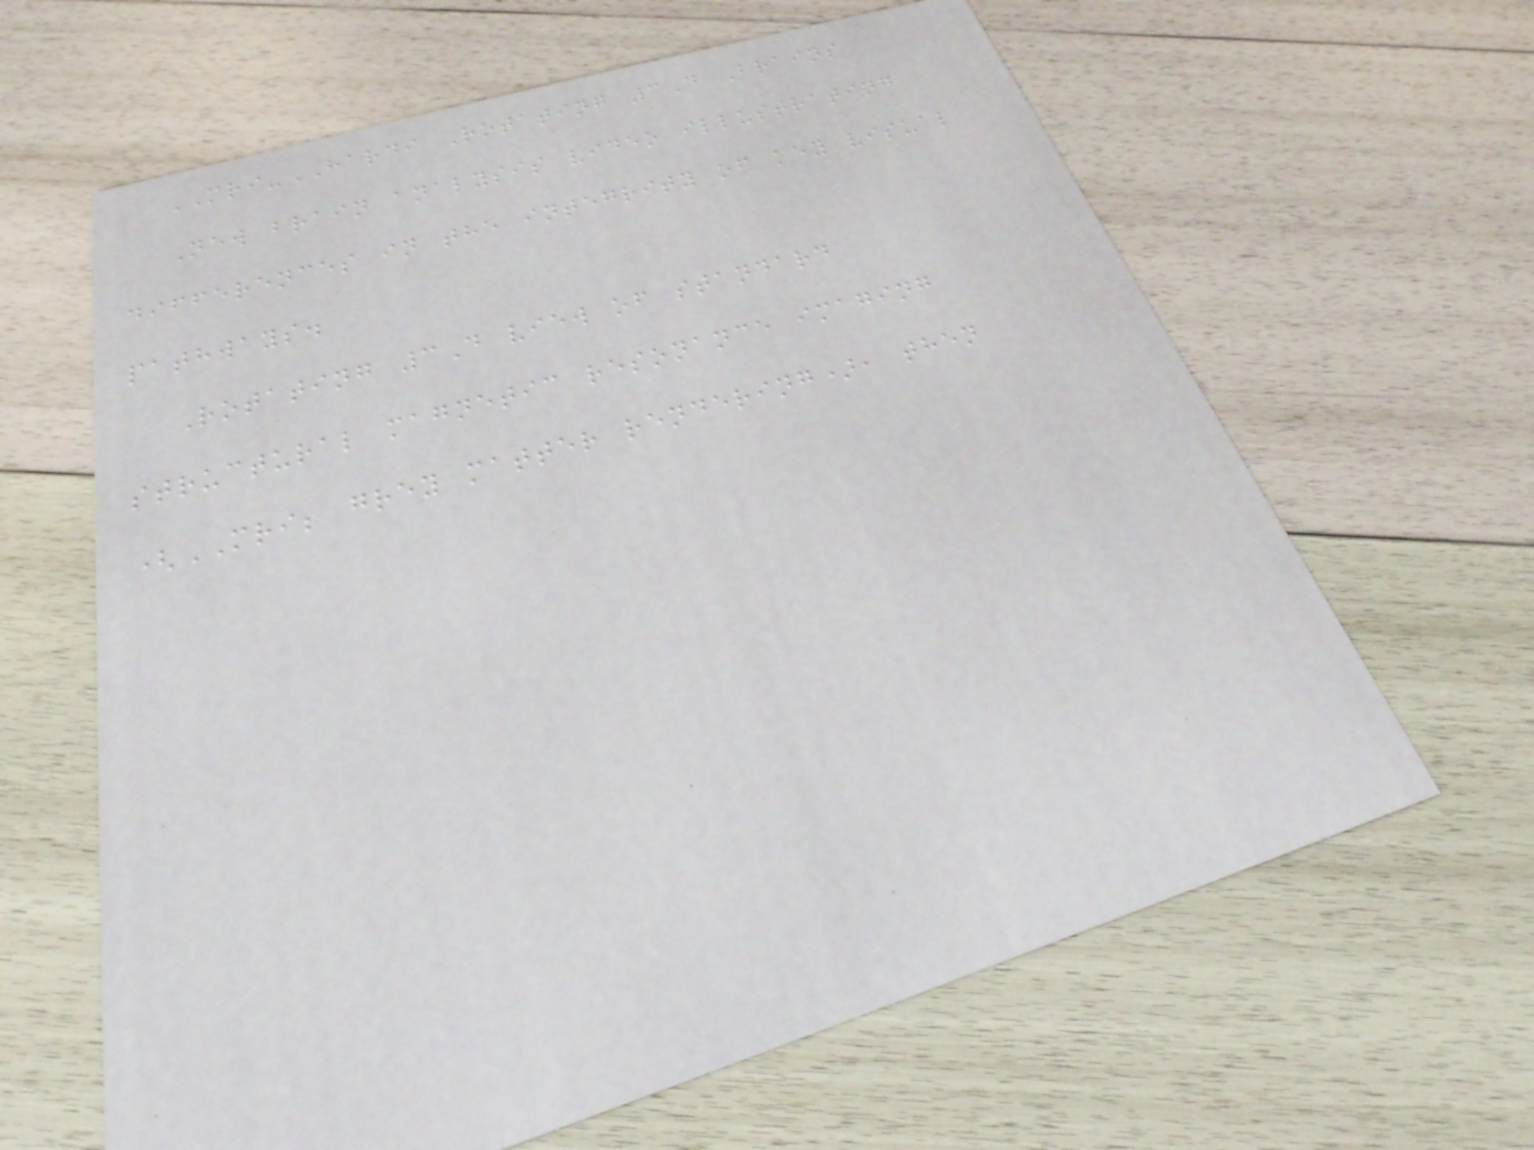MRI-HARDI Rotating 3D Brains
New brain analysis video illustrating
differences in the integrity of key visual
pathways.
Rotating 3D view of standard
structural magnetic resonance imaging
(MRI; grey matter rendering), then
